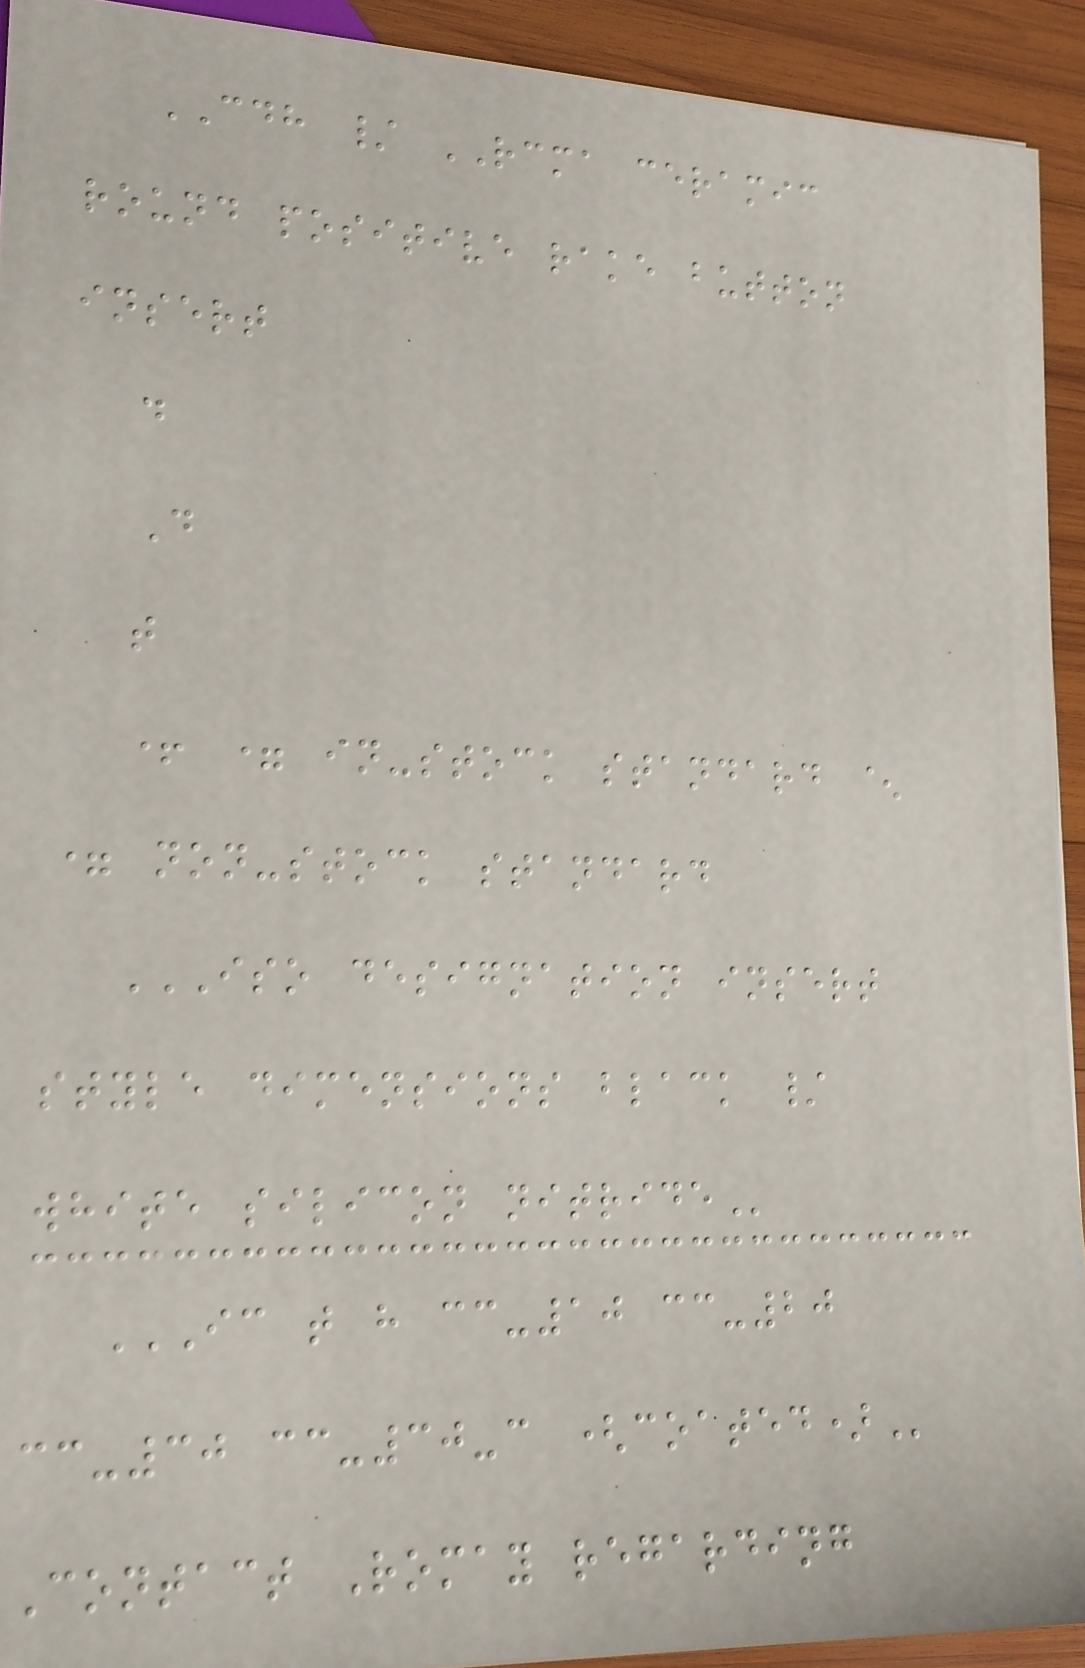CDH / RCMA ceramic
round positive rake button
insert
d
D
t
+ = in-stock standard ^
= non-stock standard
ISO DESIGNATION INSERT
STYLE DIMENSIONS BLACK /
WHITE SILICON NITRIDE
IC T H CC-10 CC-20
CC-30 CC-30-C (COATED)
Contact Romay regarding
